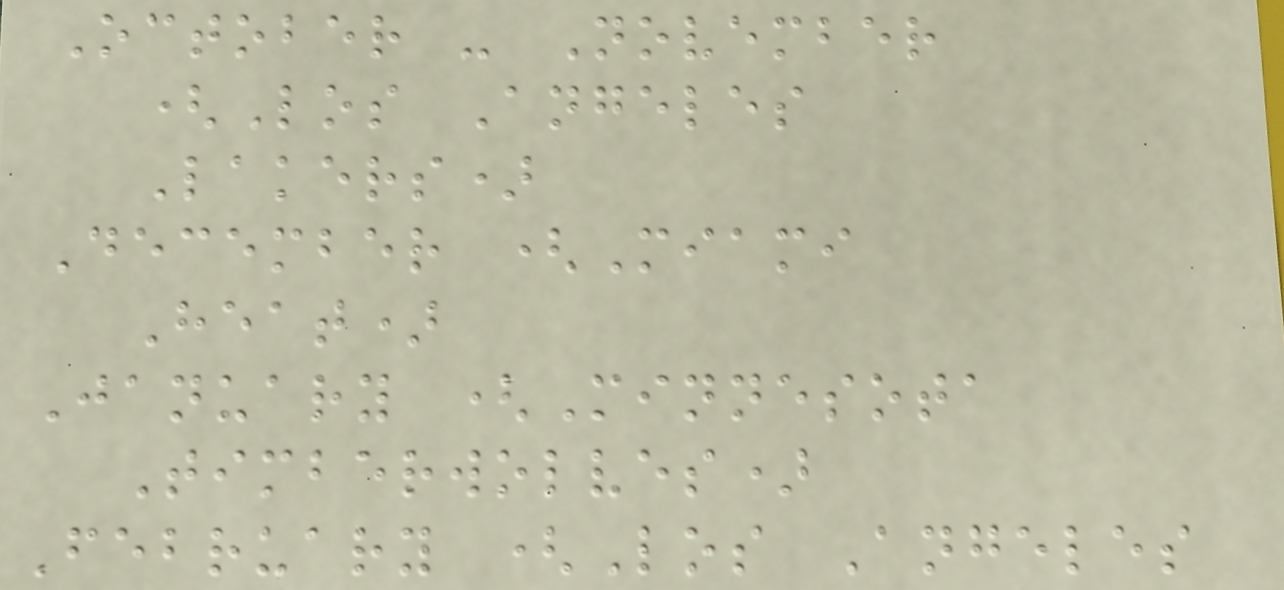October - November
(Los Angeles
Lakers)
December (Miami
Heat)
January (Minnesota
Timberwolves)
February (Los Angeles
